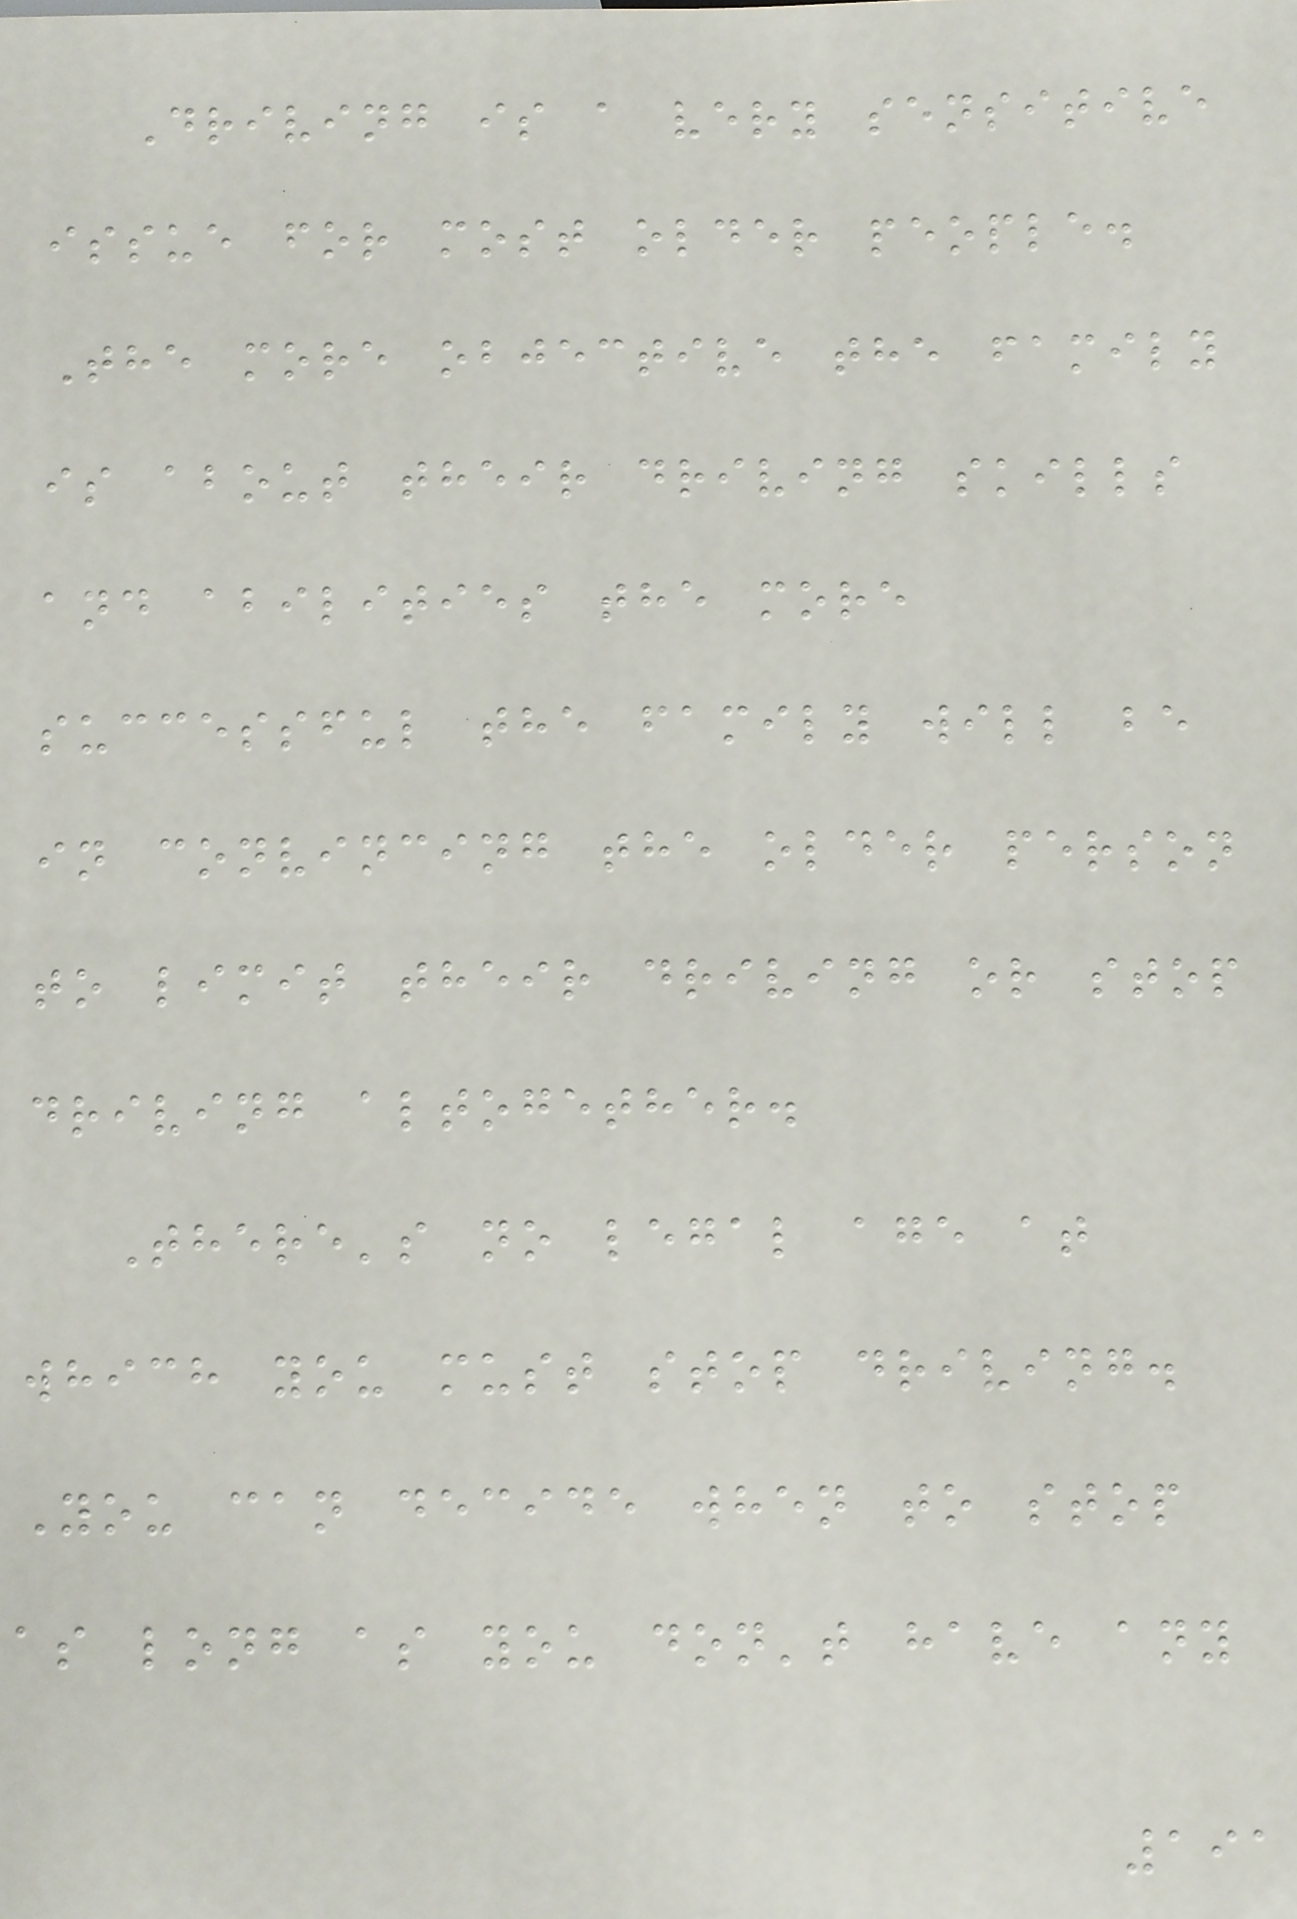Driving is a very sensitive
issue for most older people.
The more objective the family
is about their driving skills
and abilities the more
successful the family will be
in convincing the older person
to limit their driving or stop
driving altogether.
There's no legal age at
which you must stop driving.
You can decide when to stop
as long as you don't have any
191
